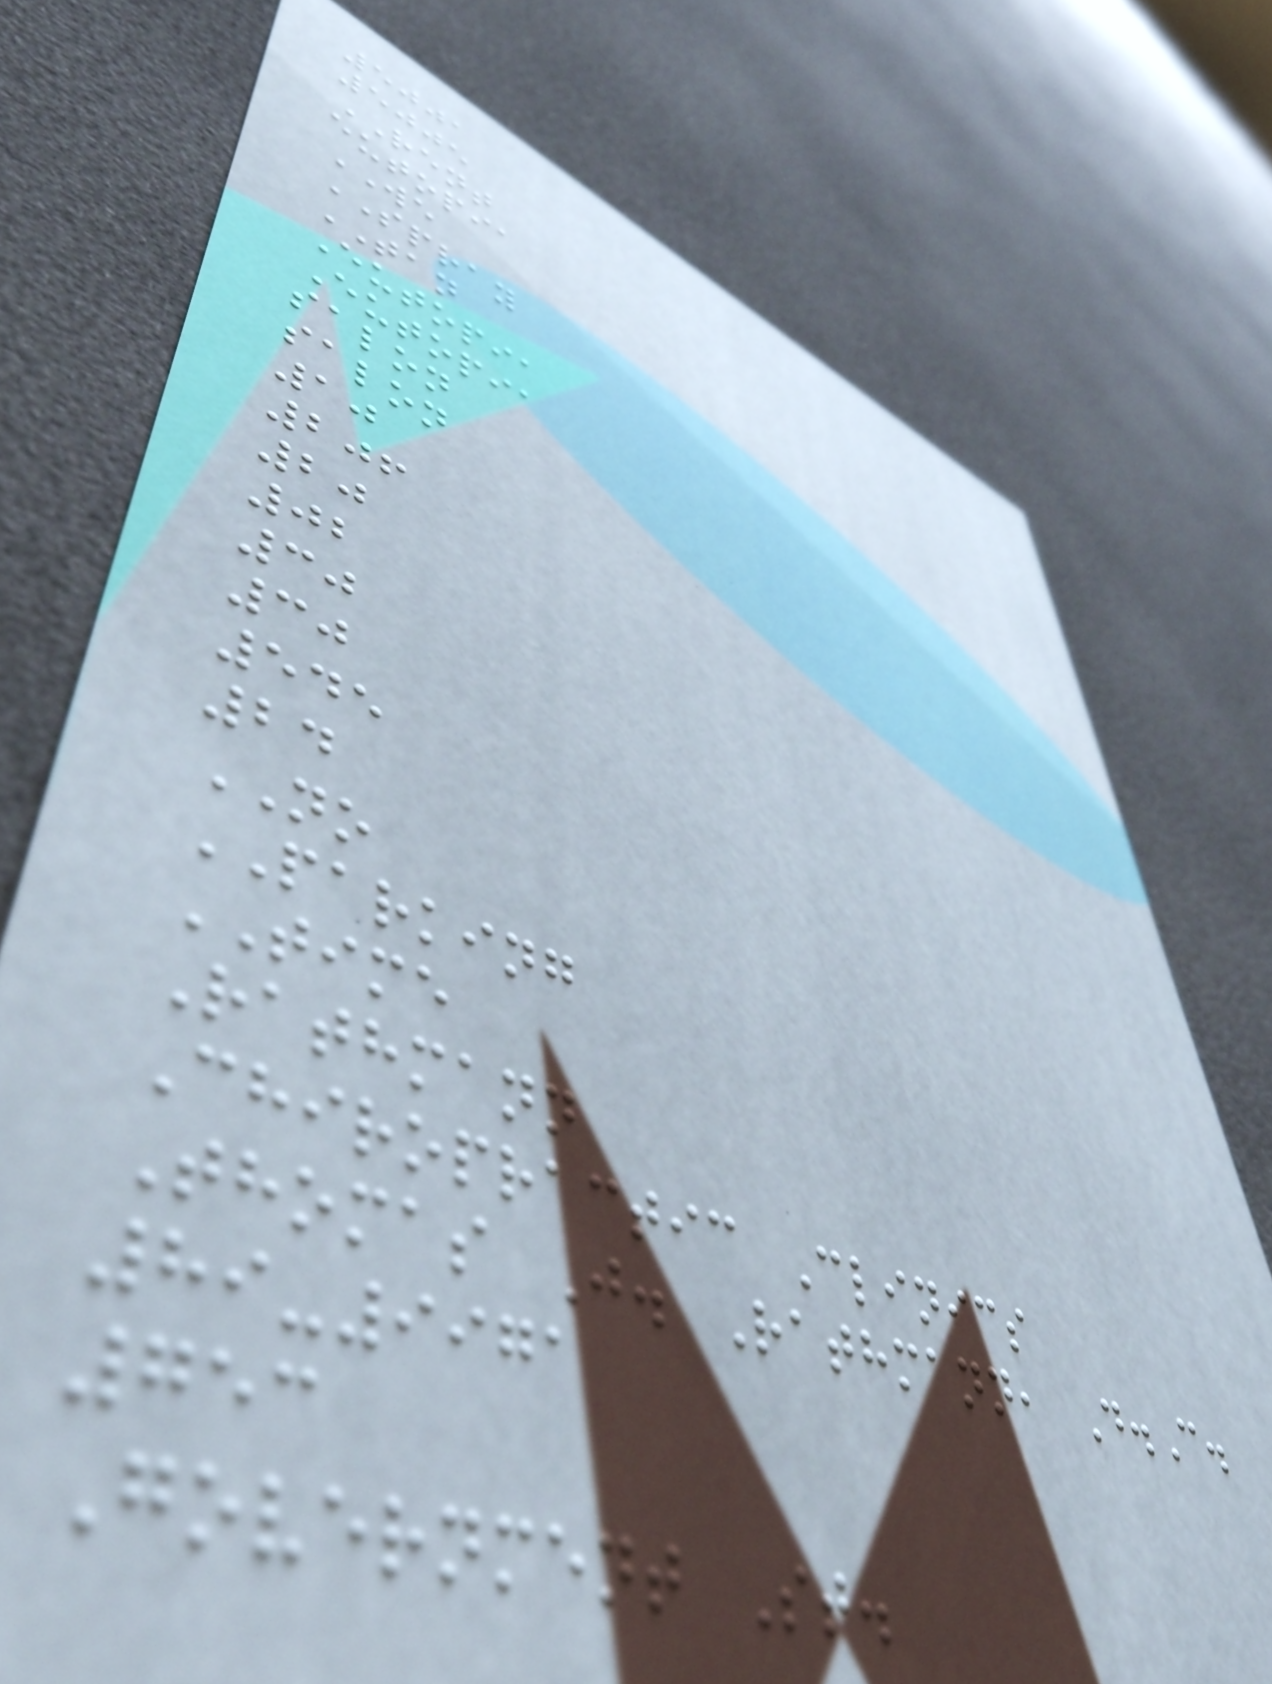5001
5005
RENT
eutopia
WE
SPRAY
TAN
Eutopia
Eutopia
salon
salon
10
206
20
02
30
30
545
24
NO
PARKING
TIME
Rathmann
Chiropractic Clinics
Thomas J. Rathmann, D.C.
89-9971
753
Government St.
